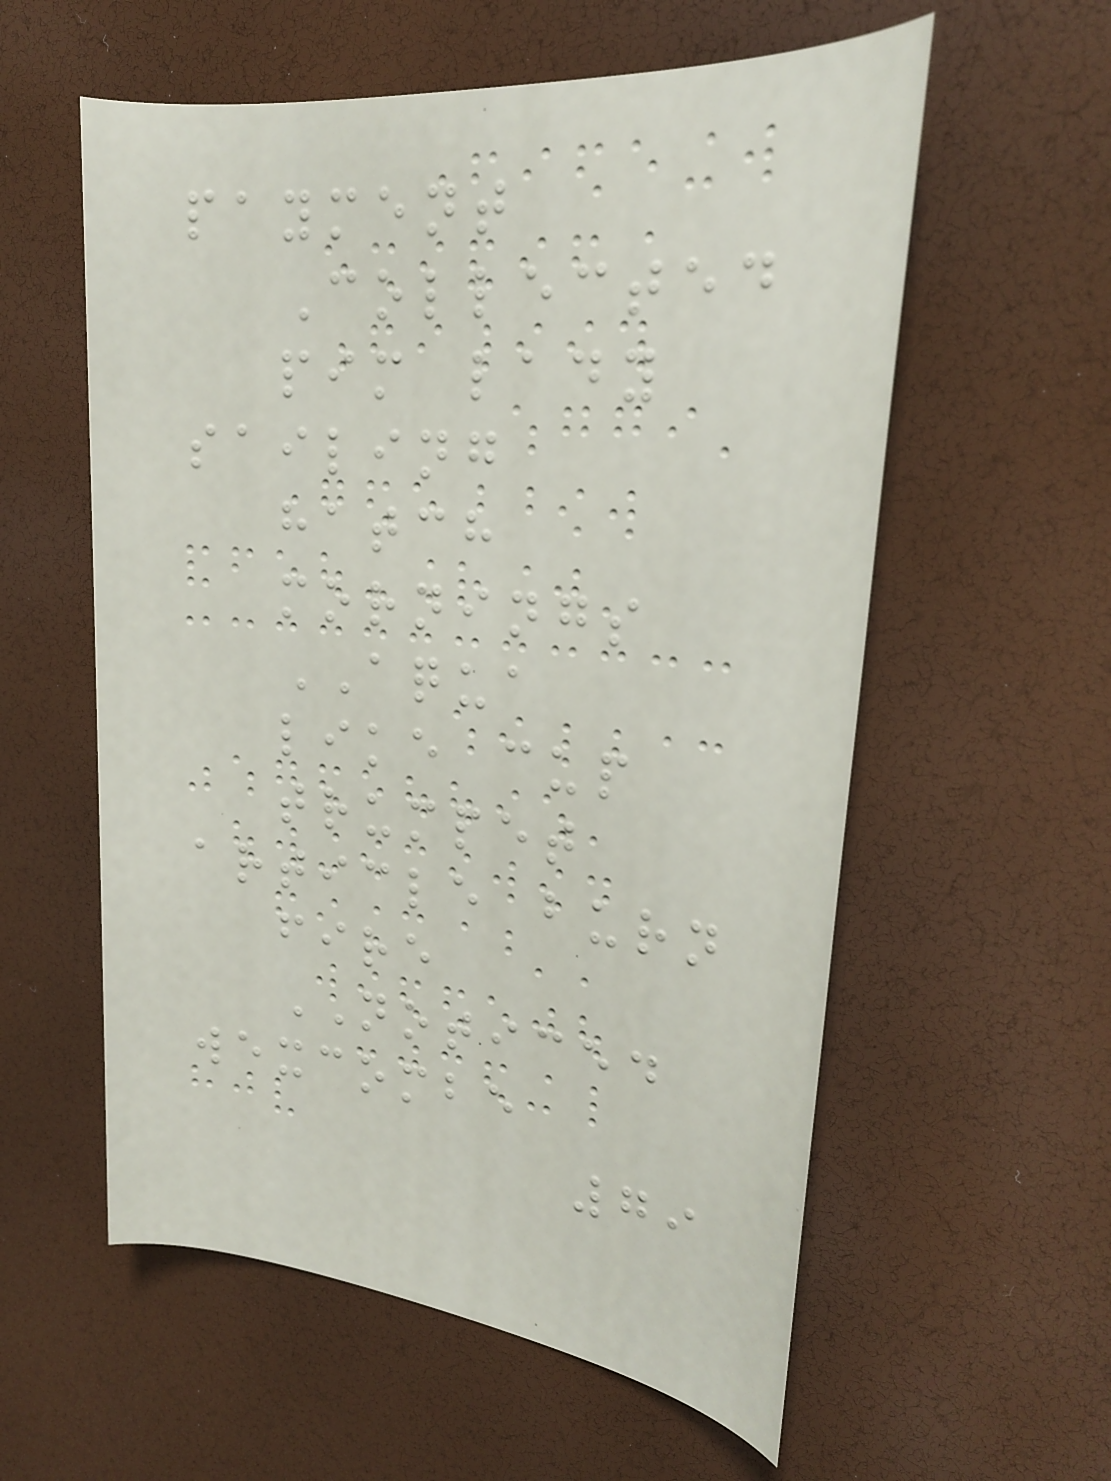payment
Collected
pim lady
sailing
hatch
mornings
AQUA
like cup
trumpet
article burn
fire
NOTICED
wexcombe
79
